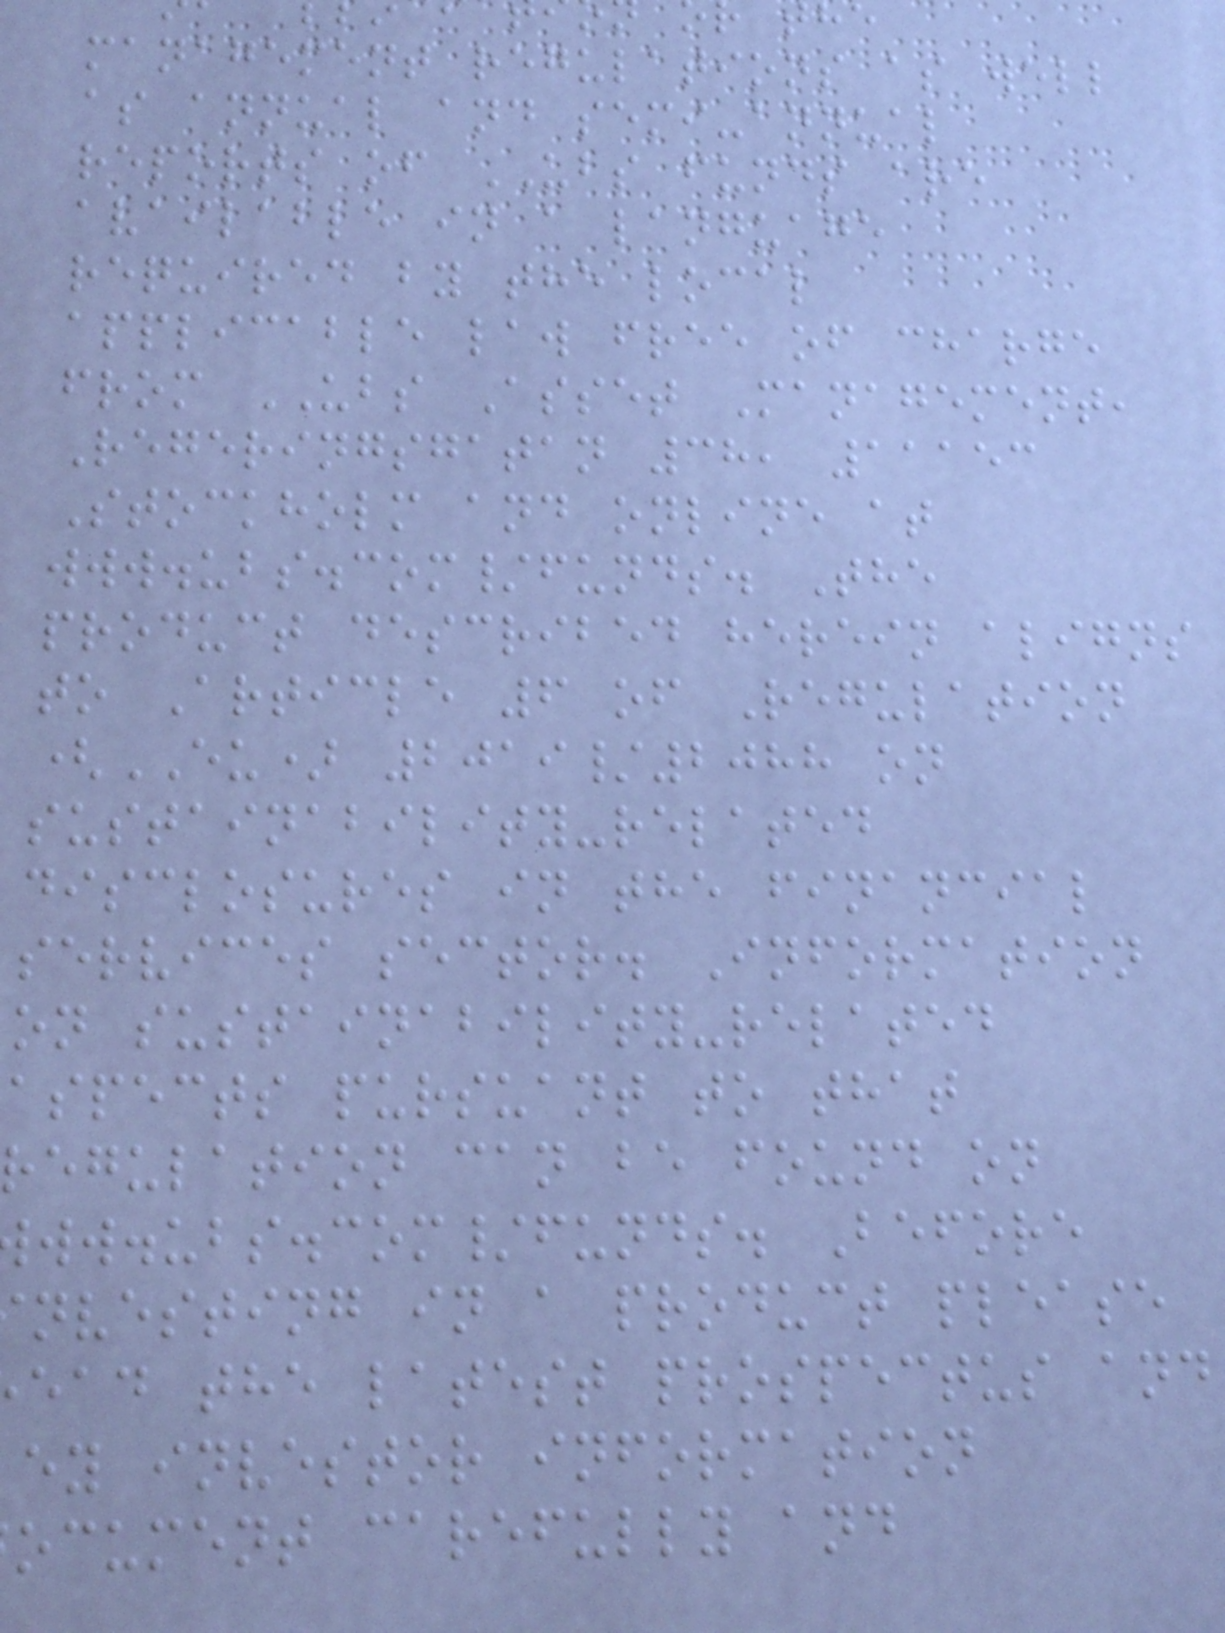management regulations as well
as annual and semi-annual
reports of UBS funds are
available in a language
required by the local
applicable law free of charge
from UBS Asset Management,
Regeringsgatan 38, 11153
Stockholm and online at
www.ubs.com/funds. The
product described herein aligns
to Article 6 of Regulation
(EU) 2019/2088 on
sustainability-related
disclosures in the financial
services sector. Information
on sustainability-related
aspects pursuant to that
regulation can be found on
ww.ubs.com/funds. Before
nvesting in a product please
ead the latest prospectus and
ey investor information
ocument carefully and
